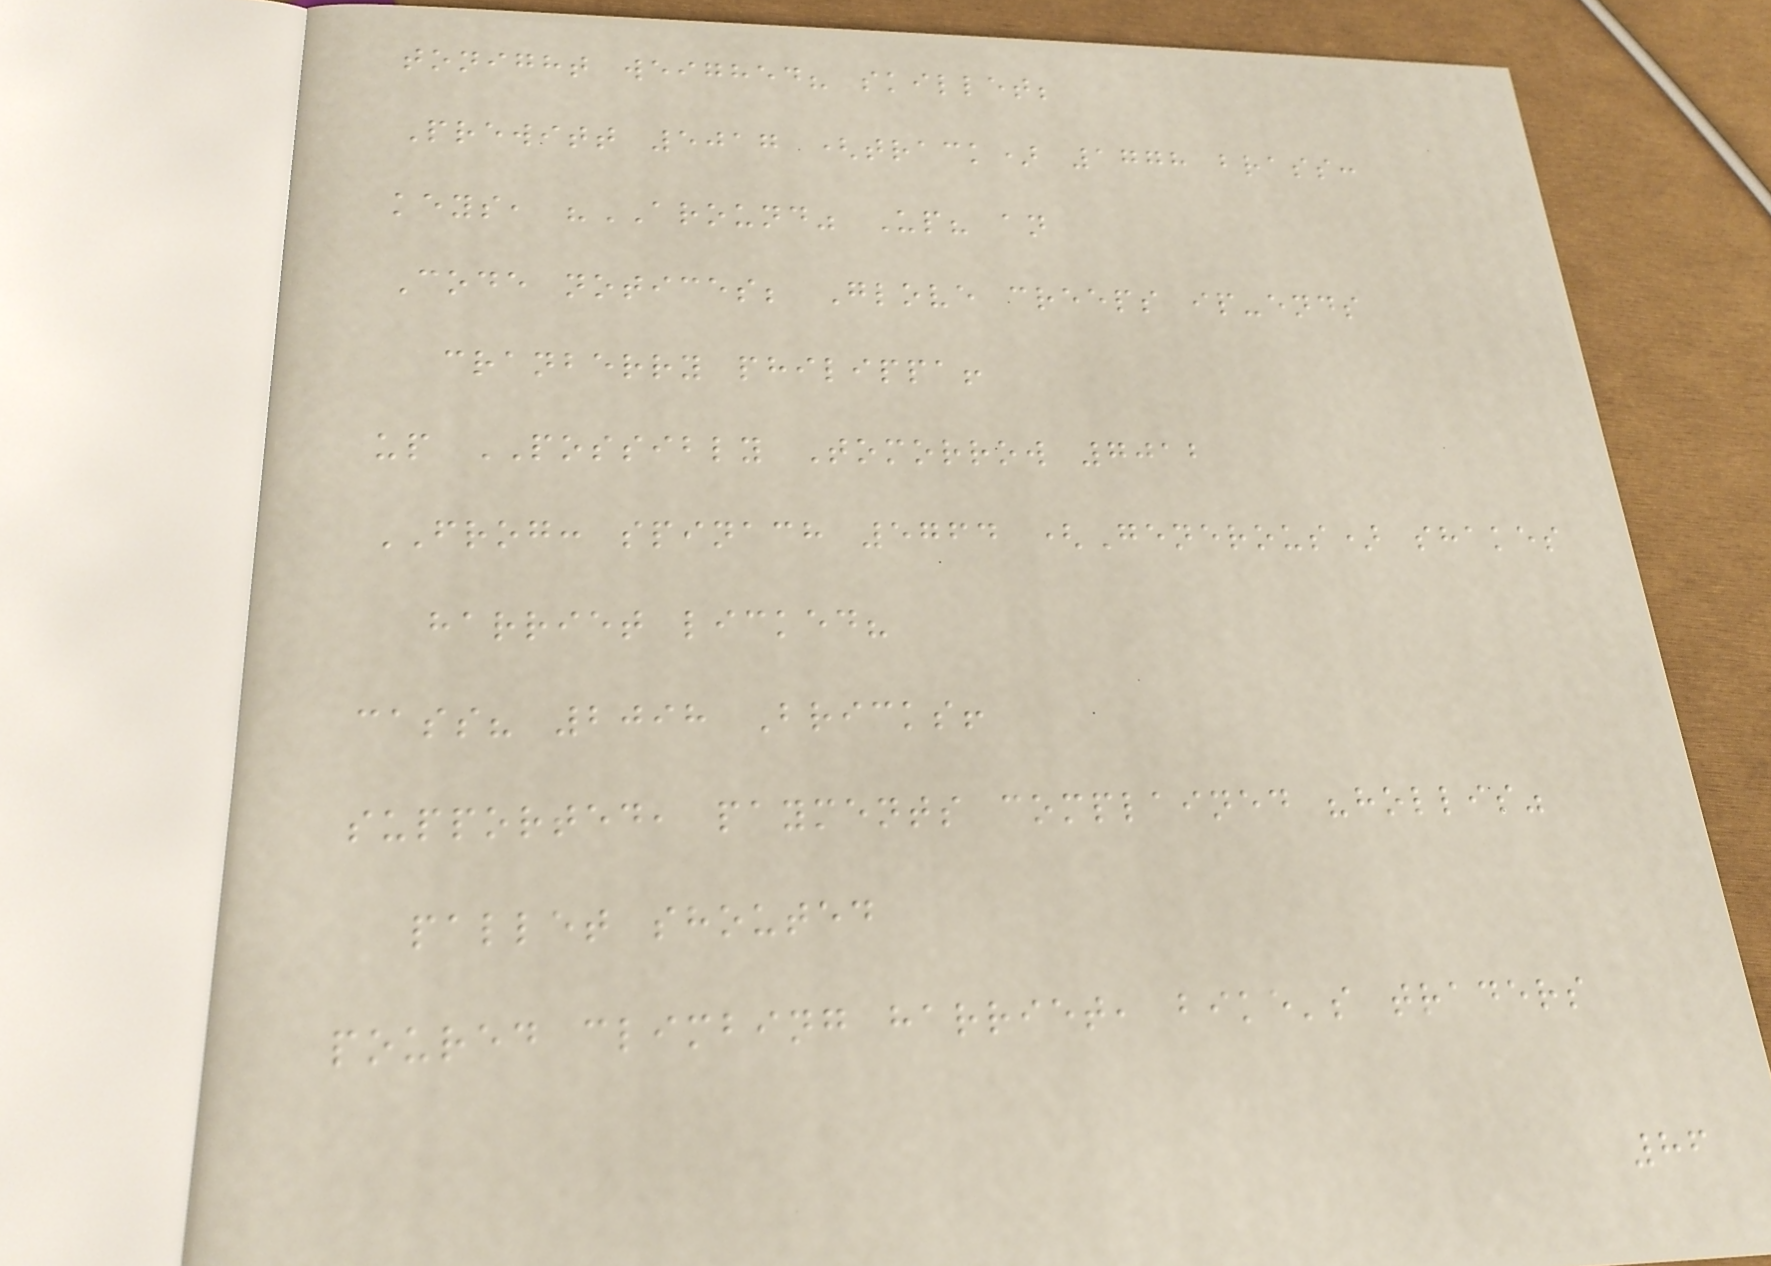tonight weighed? skillet;
Prewitt 5017 (track) 1778 brass:
keys, "AROUND" Up? an
Code notices; Glove creeps ip-ends
cranberry philippa!
up POSSIBLY Tomorrow 7012
FROG: spinach 5764 (Generous) shakes
harriet licked?
cass? 2098 Bricks!
supported, payments complained "hollis"
pallet shouted
poured climbing harriet, bike's traders
86
